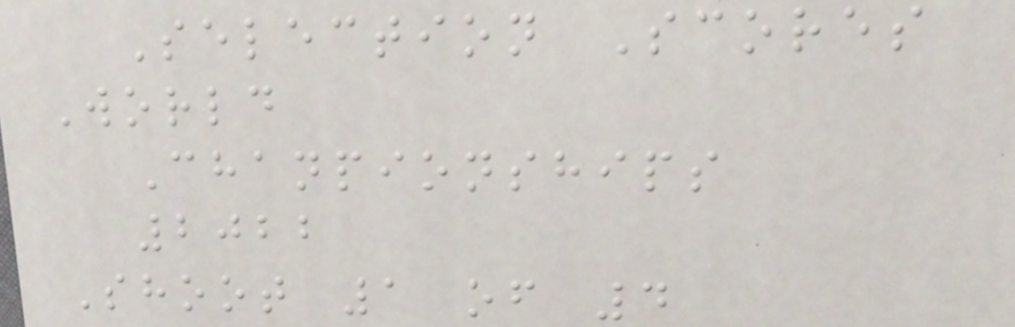Selection Scores
World
Chanpionships
2022
Shoot 1 of 4
